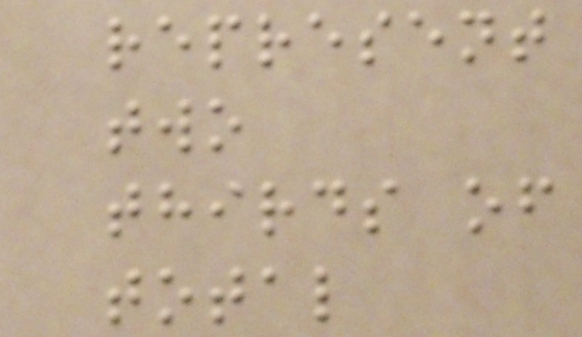represent
two
thirds of
total
